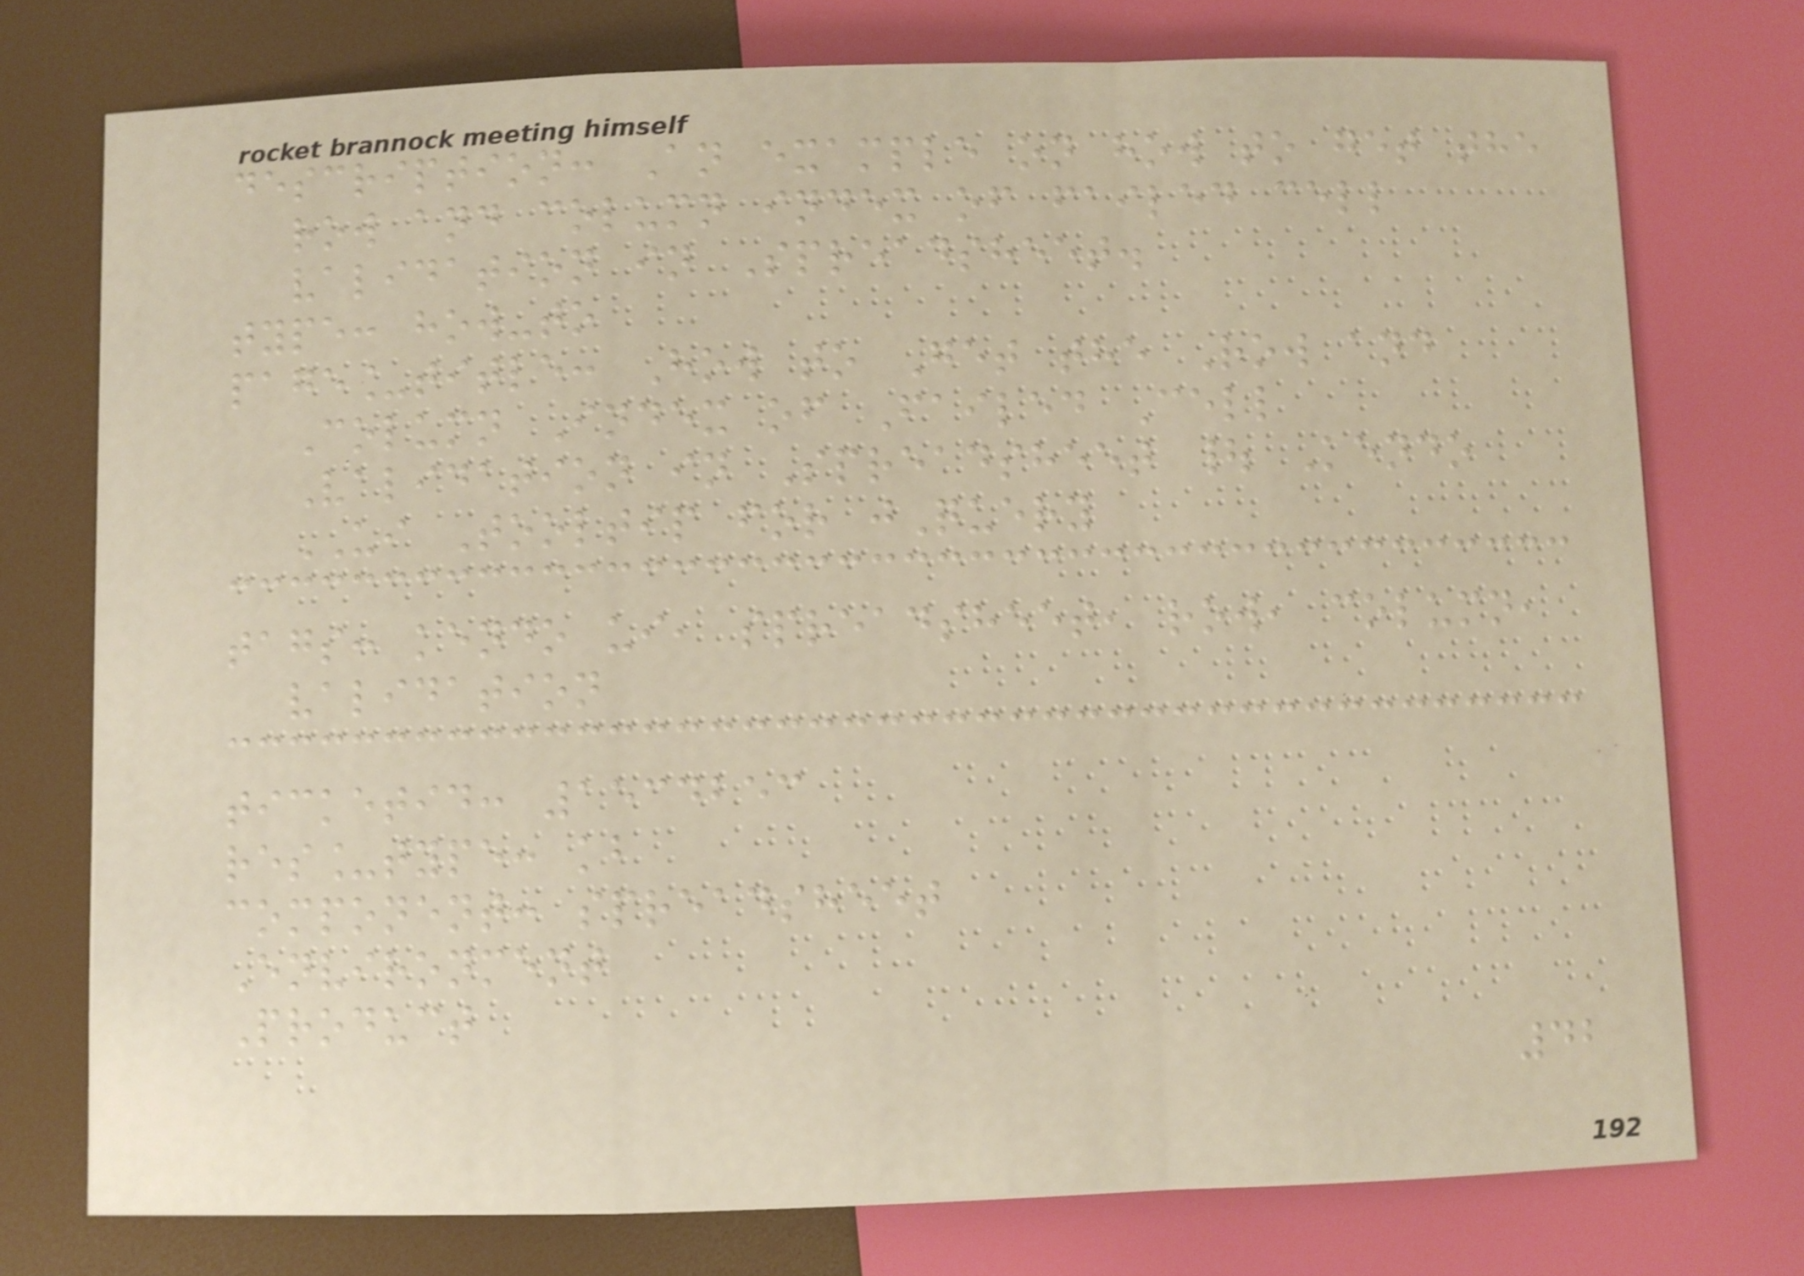description: An example on how to get the
row and column index of failed cell
validation in Spreadsheet.
type: how-to
page_title: How to Get the Row and
Column Index of Failed Cell
Validation in Spreadsheet | Kendo
UI Tooltip for jQuery
tags: kendo ui, spreadsheet, row, column,
validation
ticketid: 1534253
res_type: kb
component: spreadsheet
Environment
Product
42
